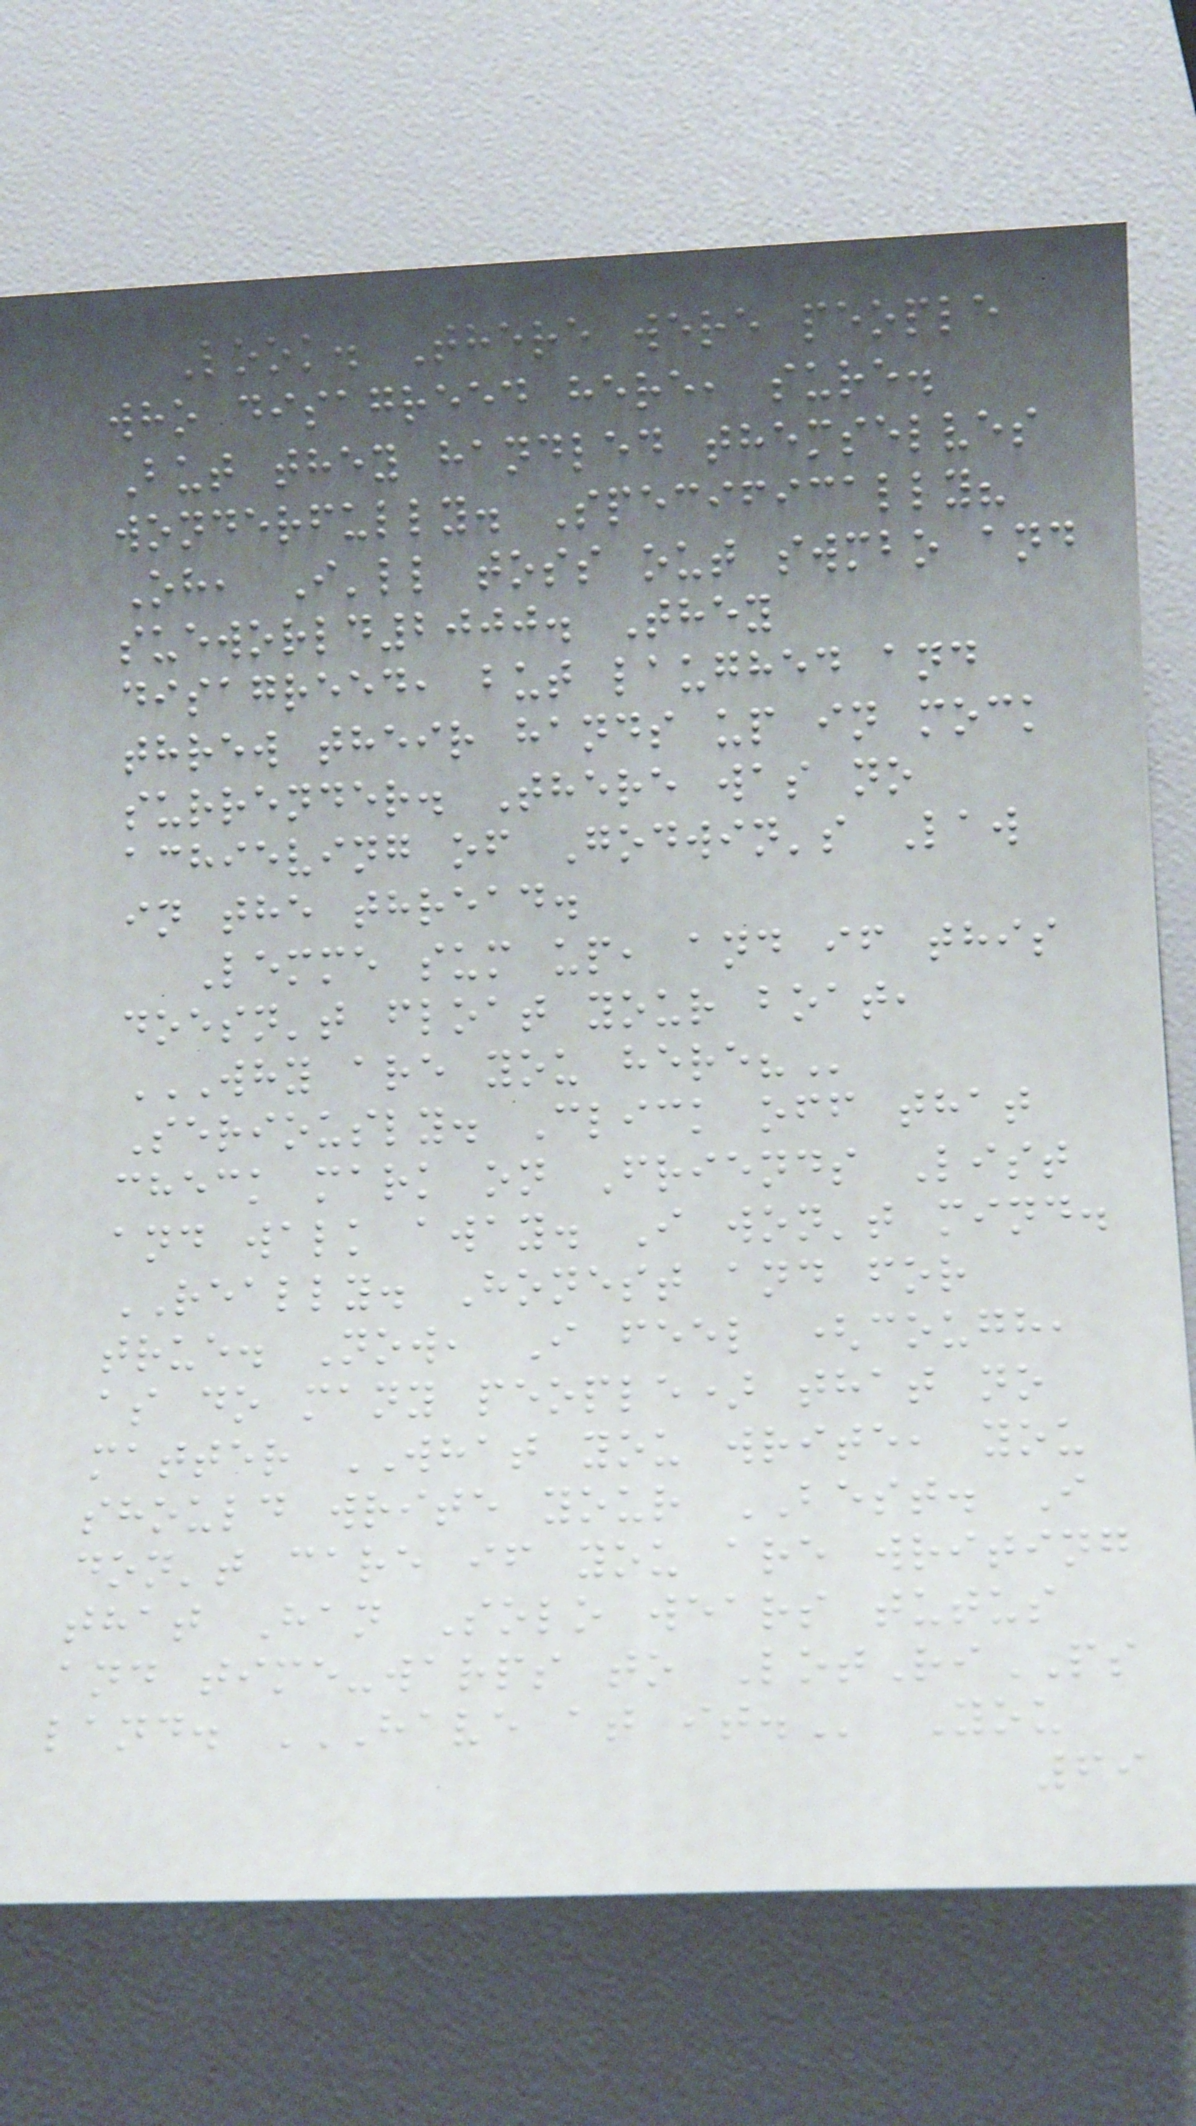Look. There were people
who disagreed here, sure.
But they handled themselves
wonderfully. Specifically?
Oh, I'll toss out swmbo and
sueworld2000. They
disagreed, but laughed and
threw their hands up in mock
surrender. There was no
achieving of Godwin's Law
in the thread.
Lemme sum up, and if this
doesn't float your boat,
WHY ARE YOU HERE?
Seriously. Click off that
check mark on Friends List
and walk away. I won't mind.
REALLY. Honest and for
true. Now, I feel (cough,
as do many people) that no
matter WHAT you write, you
should write your BEST. I
don't care if you are writing
that Han Solo wears tutus
and time-warps to LotRiPS
land. HAVE AT IT. You
69
